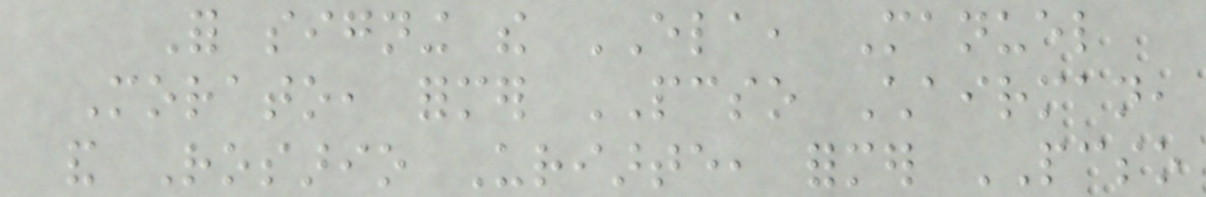For signing the ELA, Manuel
Morato, former PCSO Chairman,
and Rosario Uriarte, former PCSO
